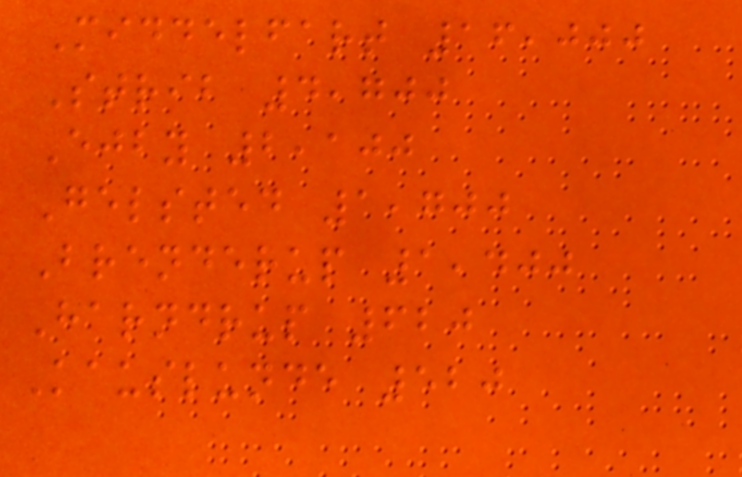Middelfart 16,000
Strib 4,700
Ejby 2,100
Gelsted 1,700
Brenderup 1,400
Harndrup 620
Kauslunde 520
